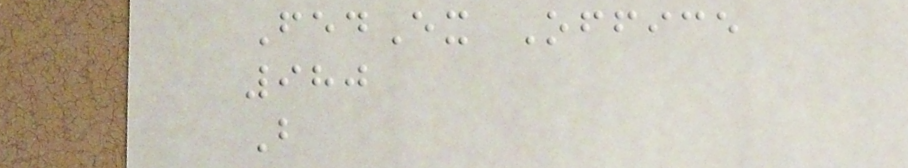FedEx Office
980
B
